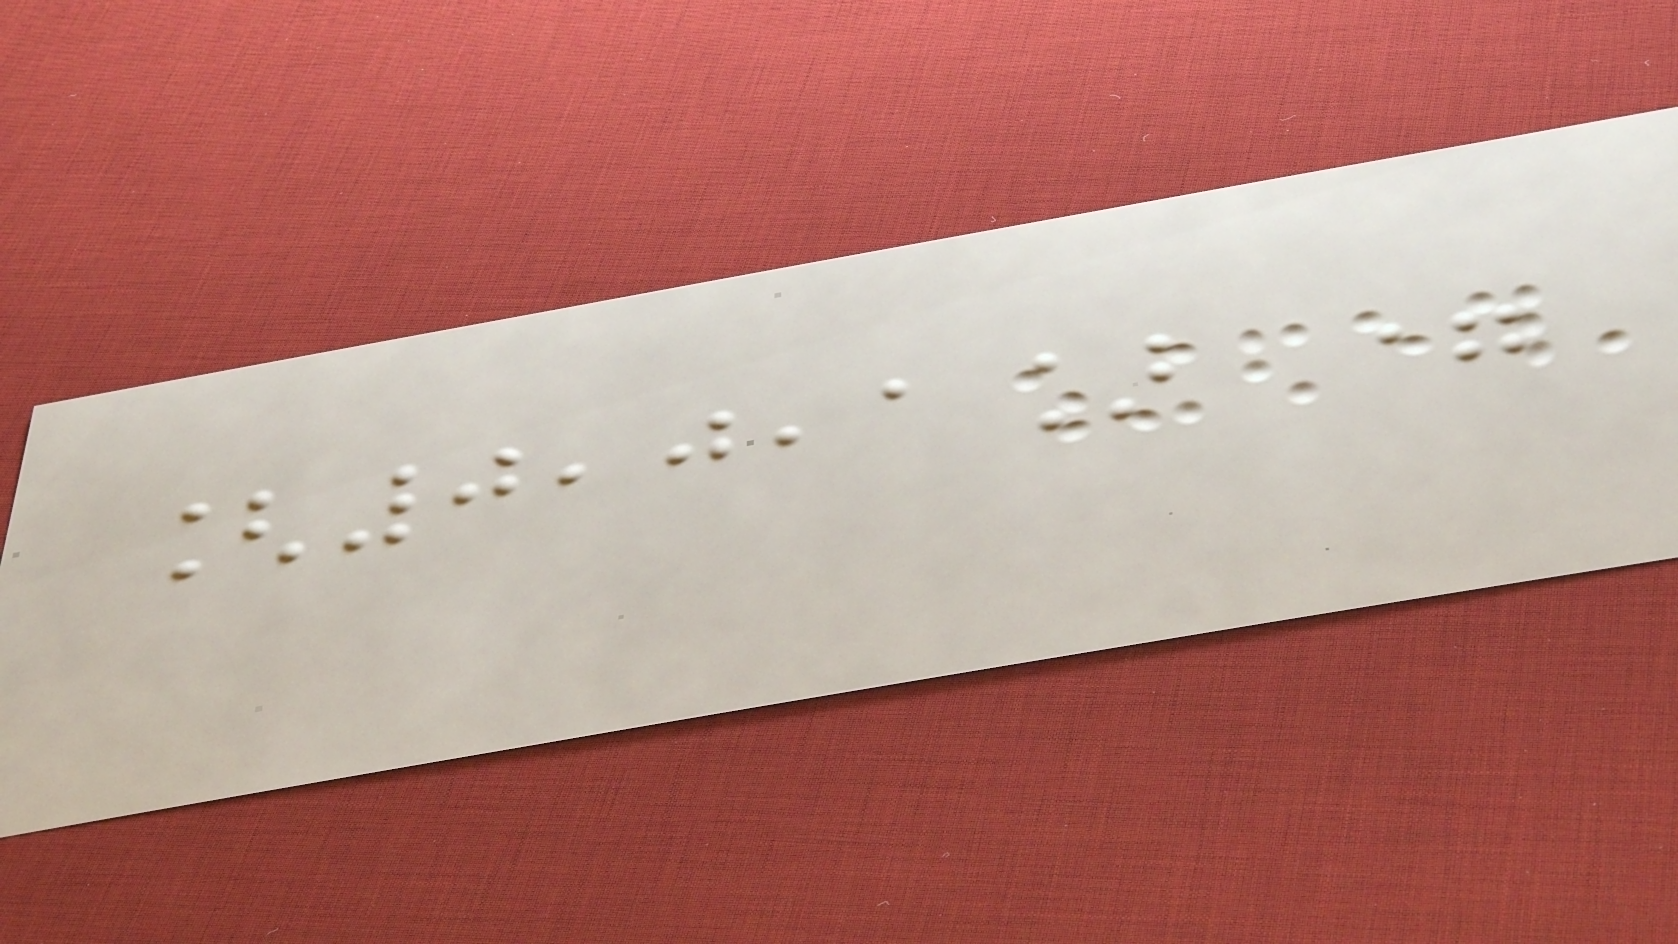[0,0,1] =
